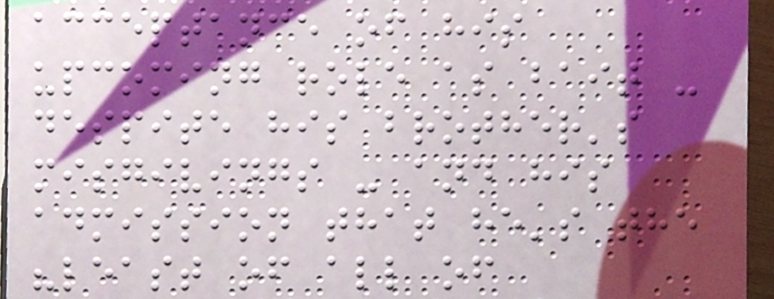acceptance of his
upcoming role as bait -
despite his brother's
misgivings - and his
admission that he's the
"least of all of
